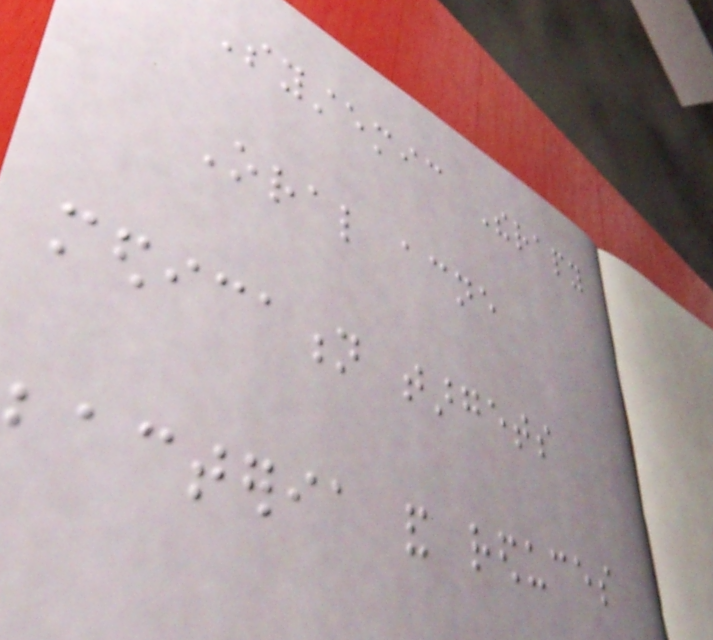Systemic Therapy
Oral acne
medication targets
bacteria and reduces
